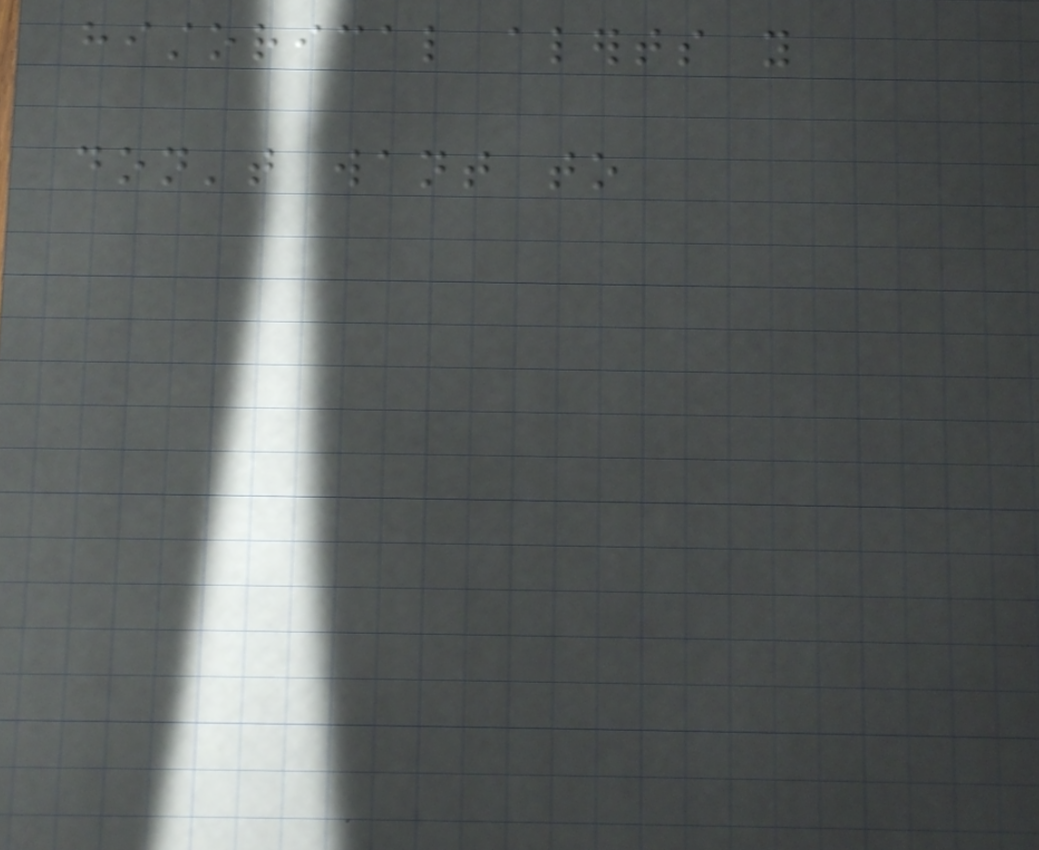historical alerts you
don't want to
